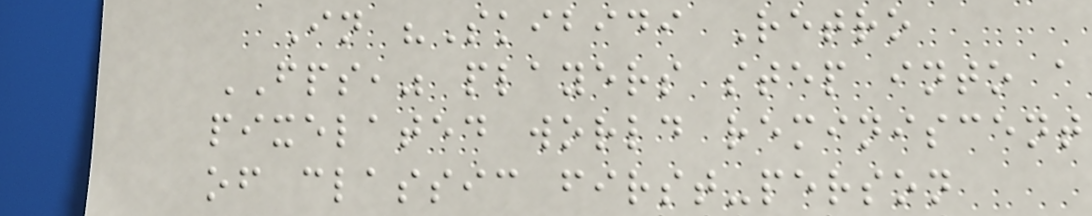In "Skibidi Retro
FPS," players step into a
pixelated world reminiscent
of classic first-person
